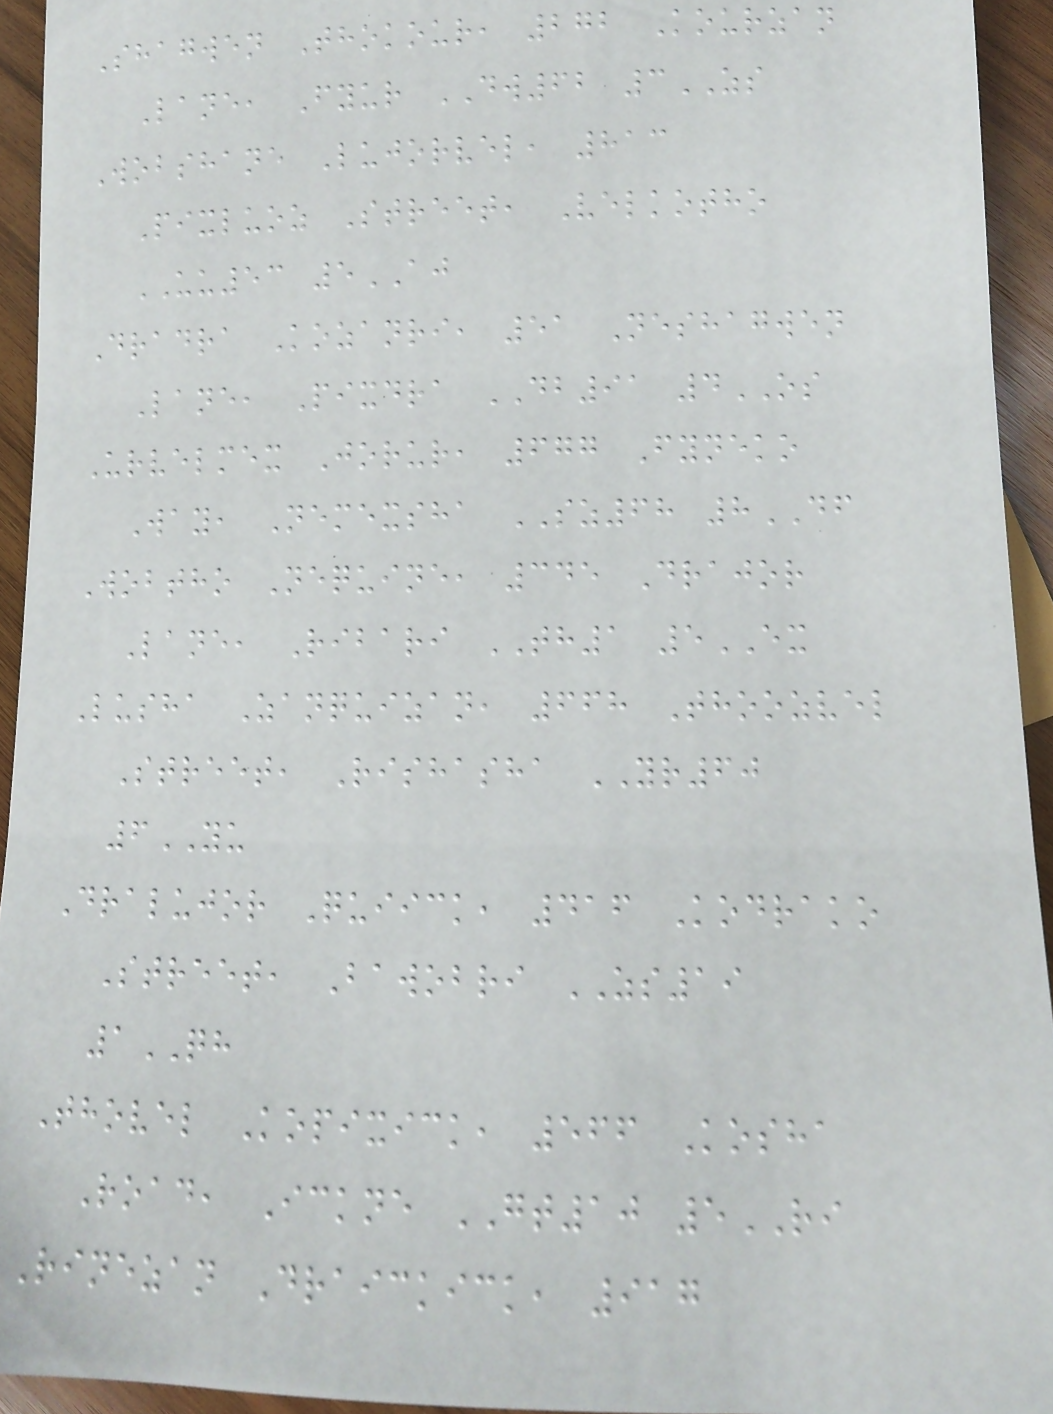Shagwen Thokour, 272 Kourzan
Lane, Fyur DW62 3ZS
Wobshane Lujorvel, 813
Pixluoz Street, Velkotho
UU53 5AJ
Dradra Kozanri, 51 Neshagwen
Lane, Pixdra DB91 4OS
Urvelmex Jorur, 677 Fyneko
Way, Nemexsha SZ68 8DF
Wobtho Nequine, 345 Drajor
Lane, Ribari TH1 5EX
Lusha Zanquizan, 668 Thoozvel
Street, Rishasha YR60
6YU
Dralujor Quiick, 416 Kodrako
Street, Bawobri ZS19
1QH
Thovel Kopixick, 566 Kosha
Road, Ickne GT10 5RI
Rinezan Draickick, 917
